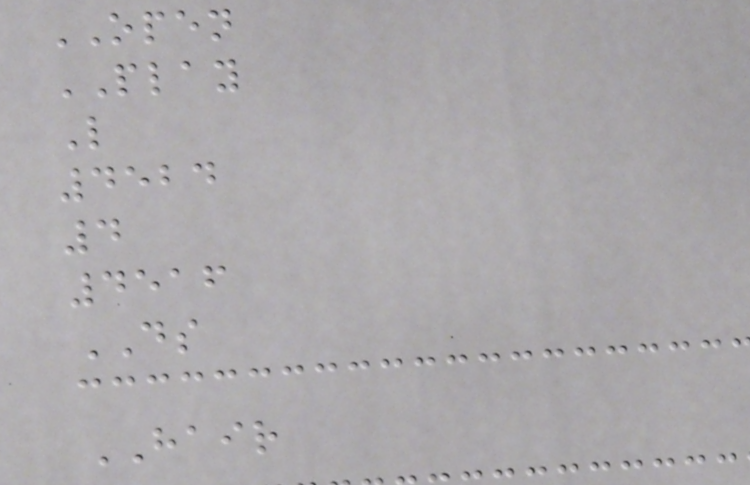OPEN
PLAY
L
4524
4
4516
DS
HAIR
